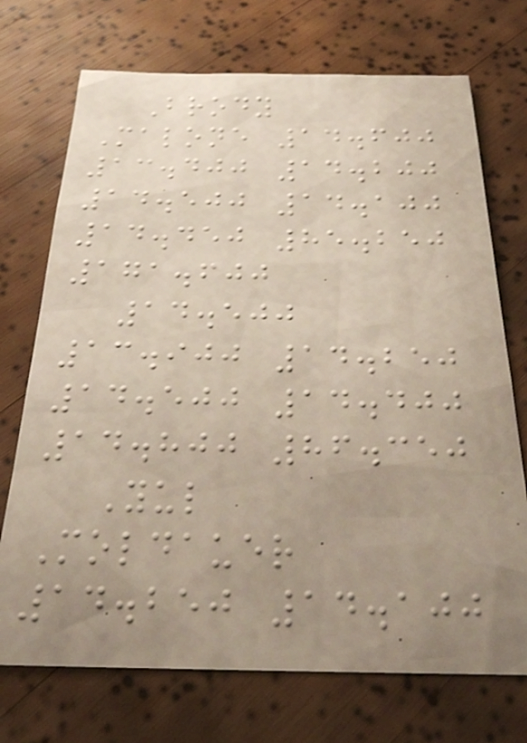Brody
Malone 14.600
13.400 14.200
14.500 14.100
14.450 85.250
171.600
14.500
13.900 14.250
14.500 14.400
14.800 86.350
Yul
Moldauer
14.250 14.100
